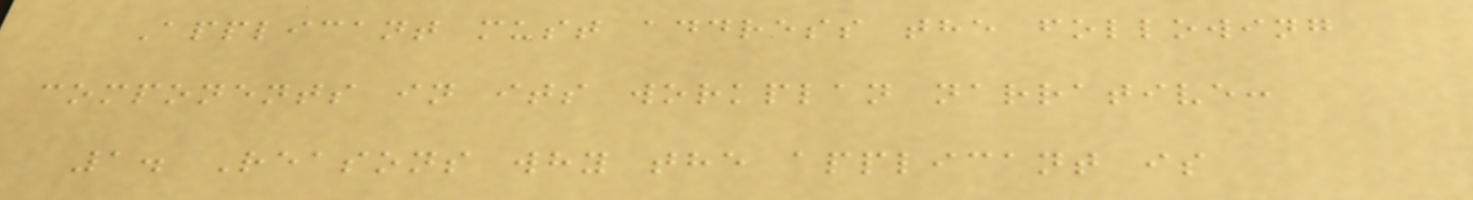Applicant must address the following
components in its workplan narrative:
1. Reasons why the applicant is
